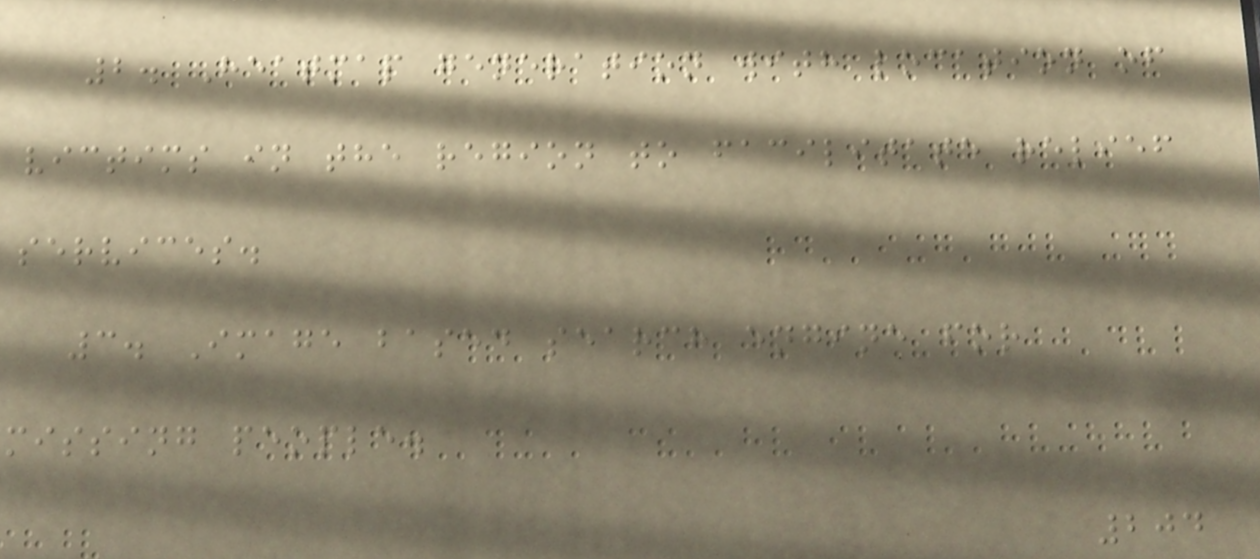2. Heatmap generation with location of
victims in the region to facilitate relief
services.
3. Image based search engine for
missing people.
204
